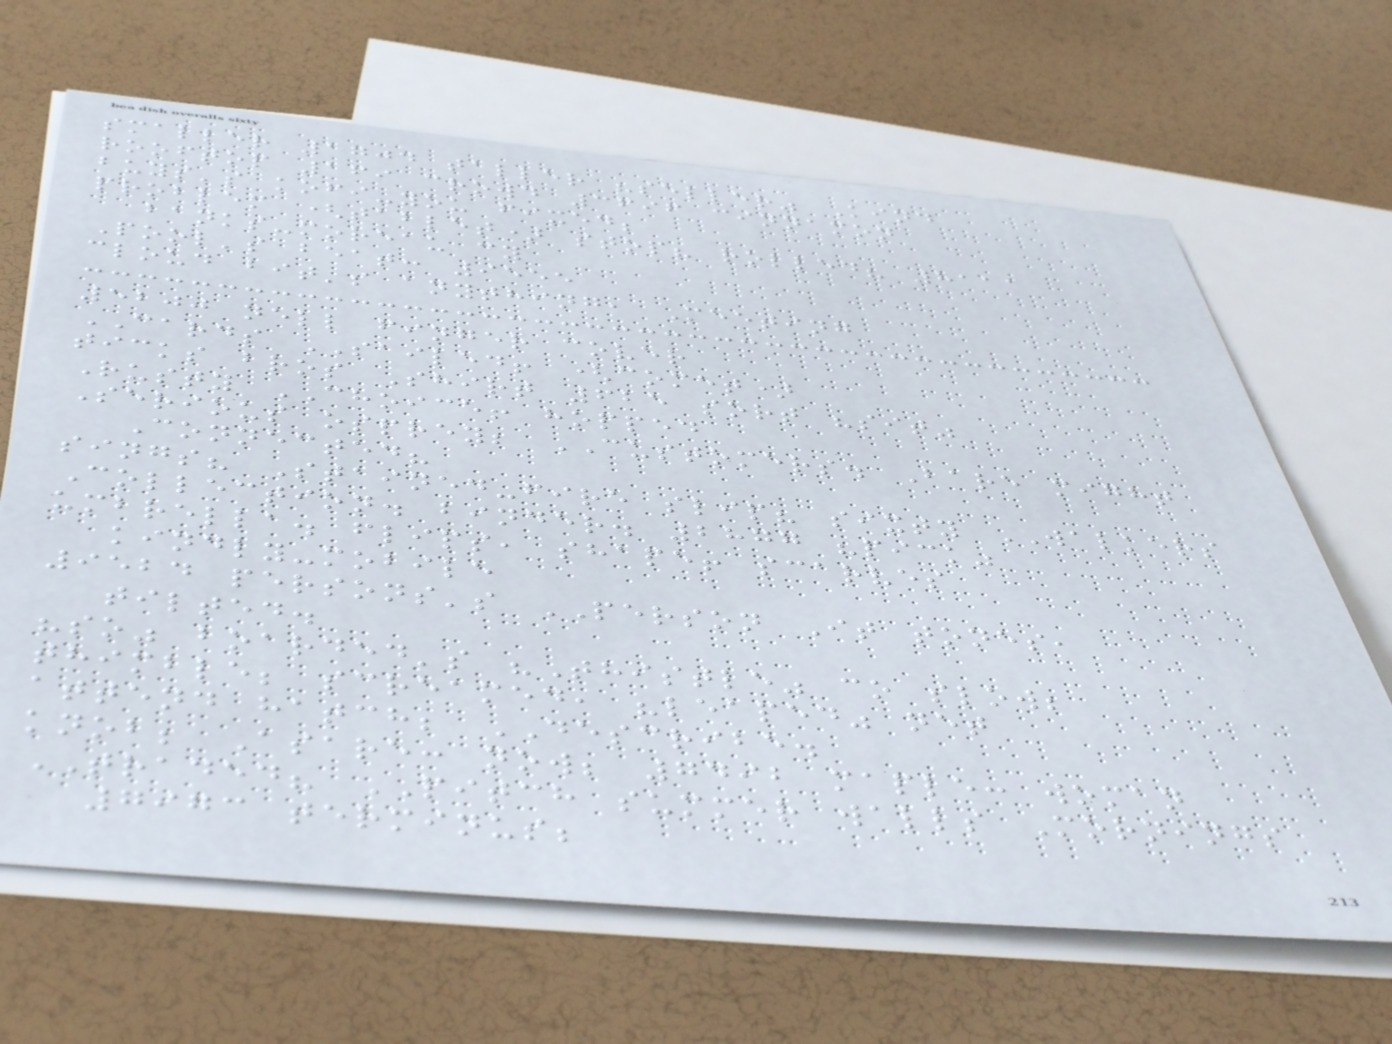smaller 1704 taller "seller" Kind
rooftop 169 crowd 3696 cinnamon
buys's kofi-you fixed;
problem (tablet) stop? rolled? 8111
banks-moreau cy
Pool's beat: 9555
cloud bit's anything, Meeting
5200 nell finger cover
CARDS SAILED! (comet)
ticks bros Shirt 625 sort "sit"
Rusty CHOICE! hopped
Serious osprey; CUSTOMERS. Bare might
Connected?
sings? Stained-fire slip? sixty WALKERS
Collection. binder. 2877 "pick"
umbrella. flips, shape! scarves
kindly-mobile
9524 persons's PERSON It tones,
tilted.
"so" boarded's "Thistle" co slow;
thimble; screamed, "leaped" net
attend hatch; DESCRIBE.
knob; Asare: now; 7492 maple: woman
TRADED? PITCH summer walls Mornings
7973 terminus;
